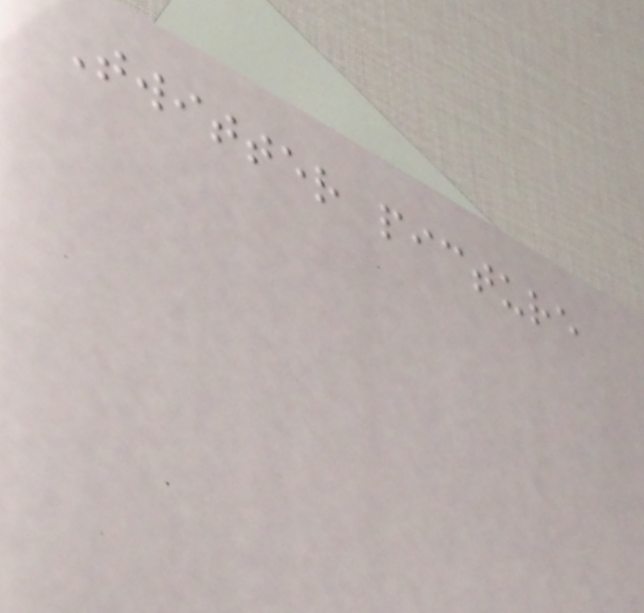Twitter picture
